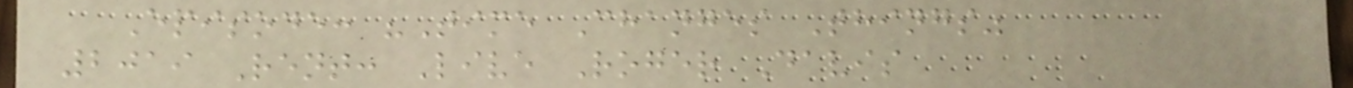Episode: "Time Changes Things"
2019 Rent: Live Roger Davis
